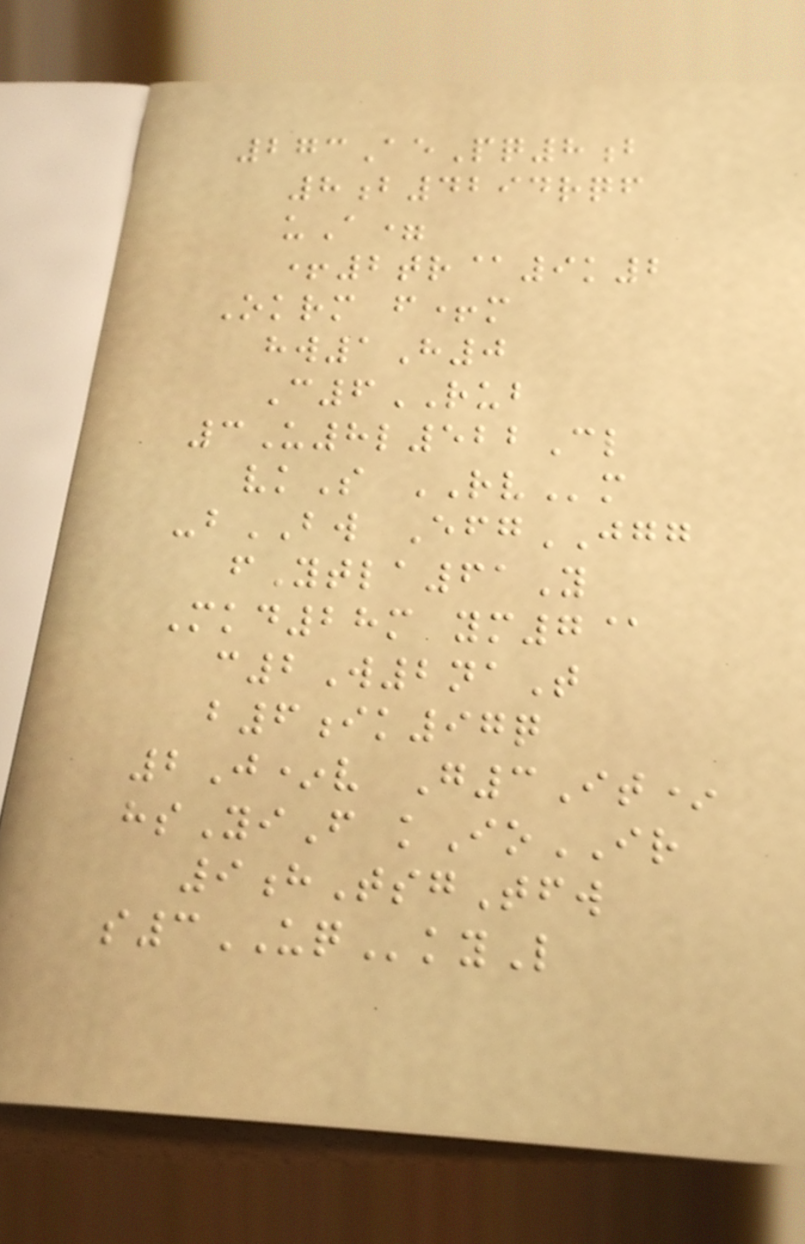273AePq8b
8b4294rqf
uA=
+2tr@9k2
Okrm f+m
hw1H0
C6RUB
3U8l522Cl
vkS RVm
-bBW EfgJGG
fYtla61Y
Mkd28m ym7@
c2W2naT
b6ik97q
2J*v G3It*
hsYiF kIoIR
9hTsgTfw
s3UQkyL
